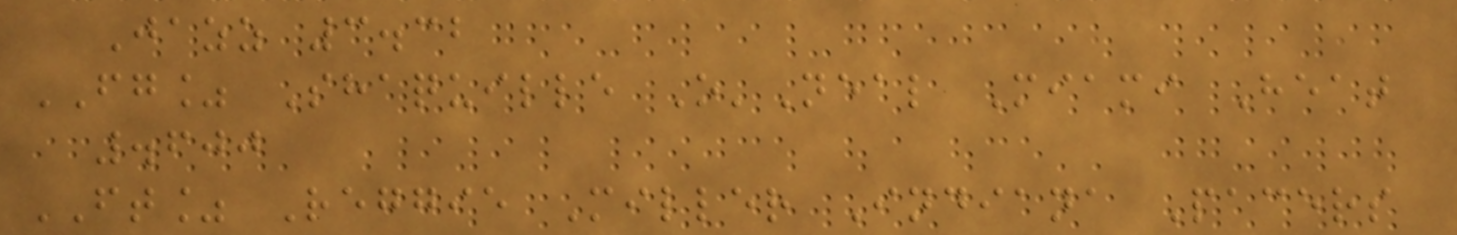Jazz 3.32
FG% Shaquille O'Neal Miami Heat
.600
FT% Reggie Miller Indiana Pacers
